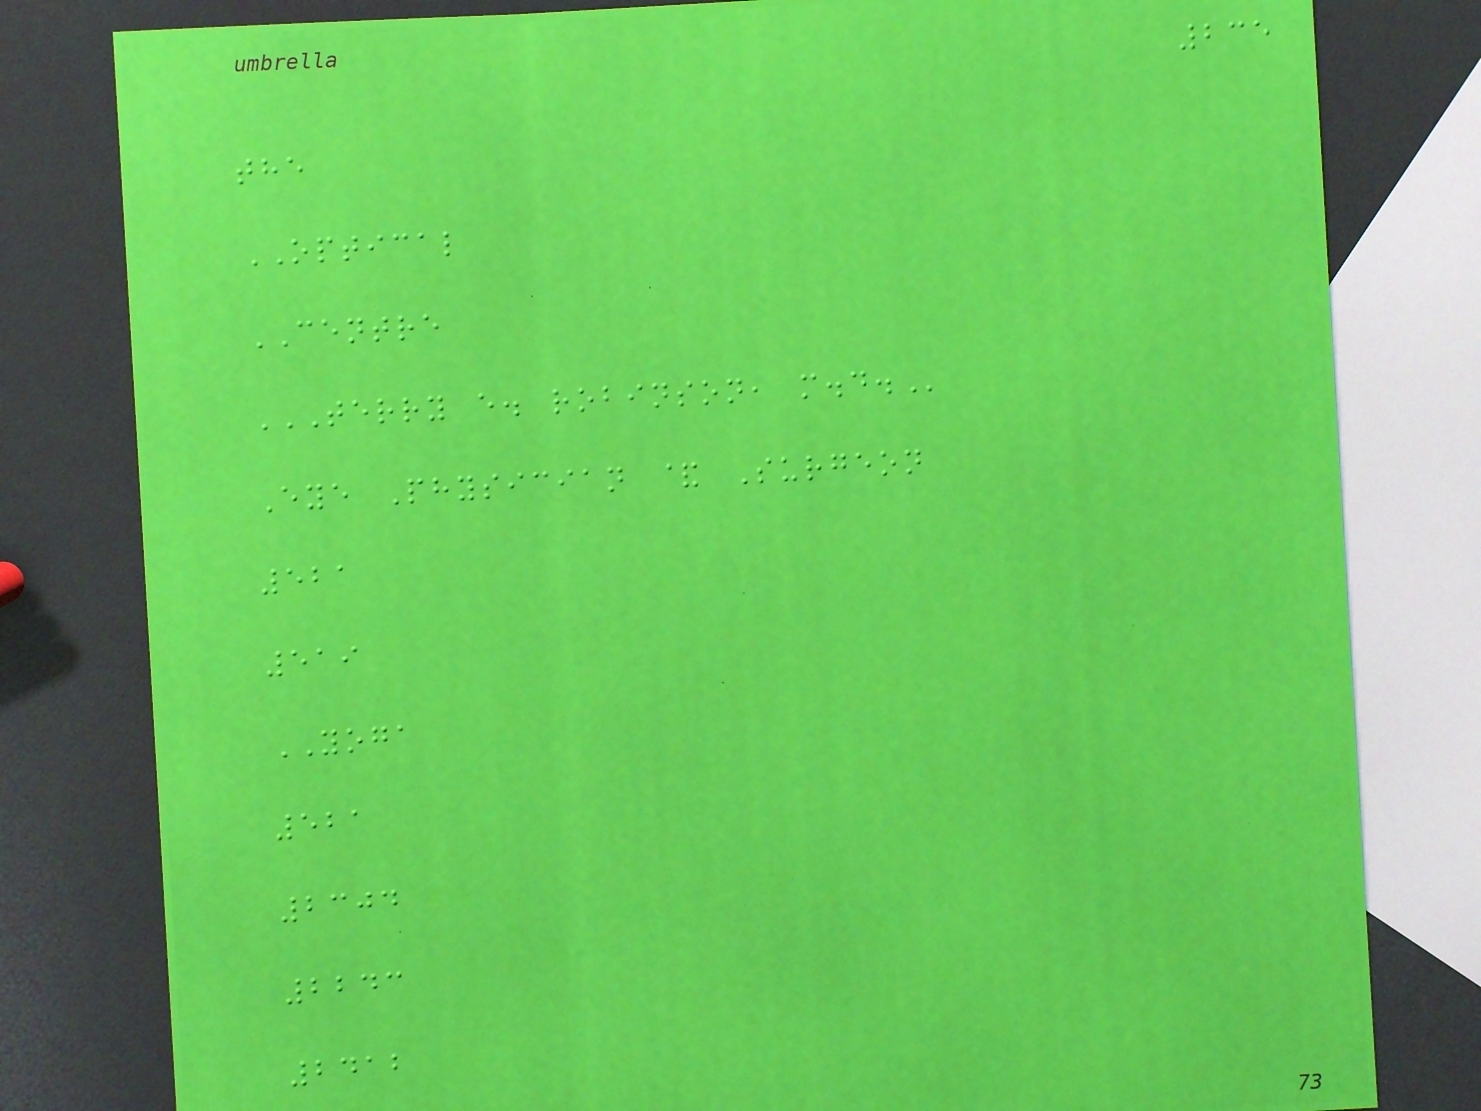235
the
OPTICAL
CENTRE
TERRY E. ROBINSON, M.D.
Eye Physician & Surgeon
521
519
YOGA
521
2304
2243
2412
